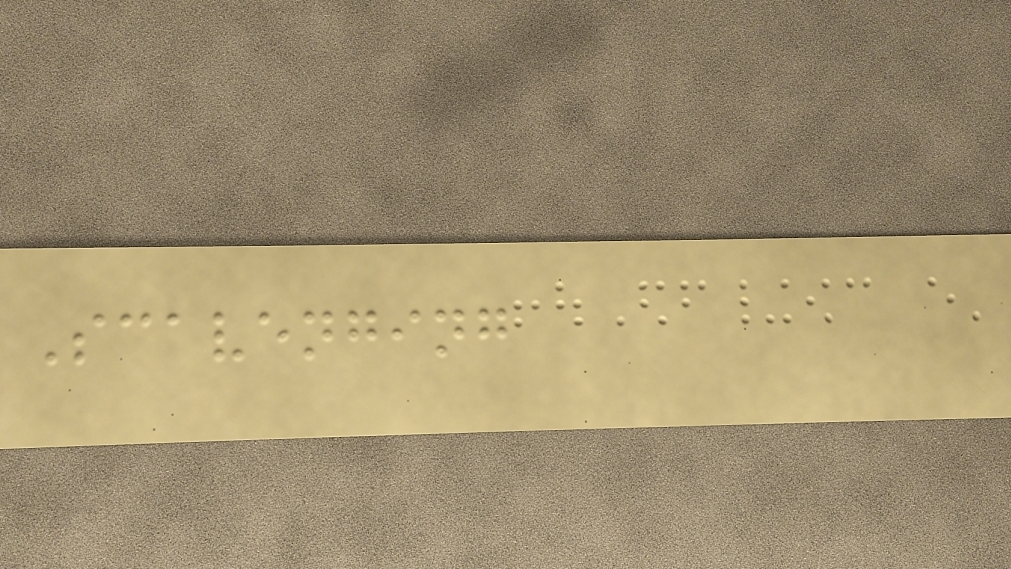Scavenging
